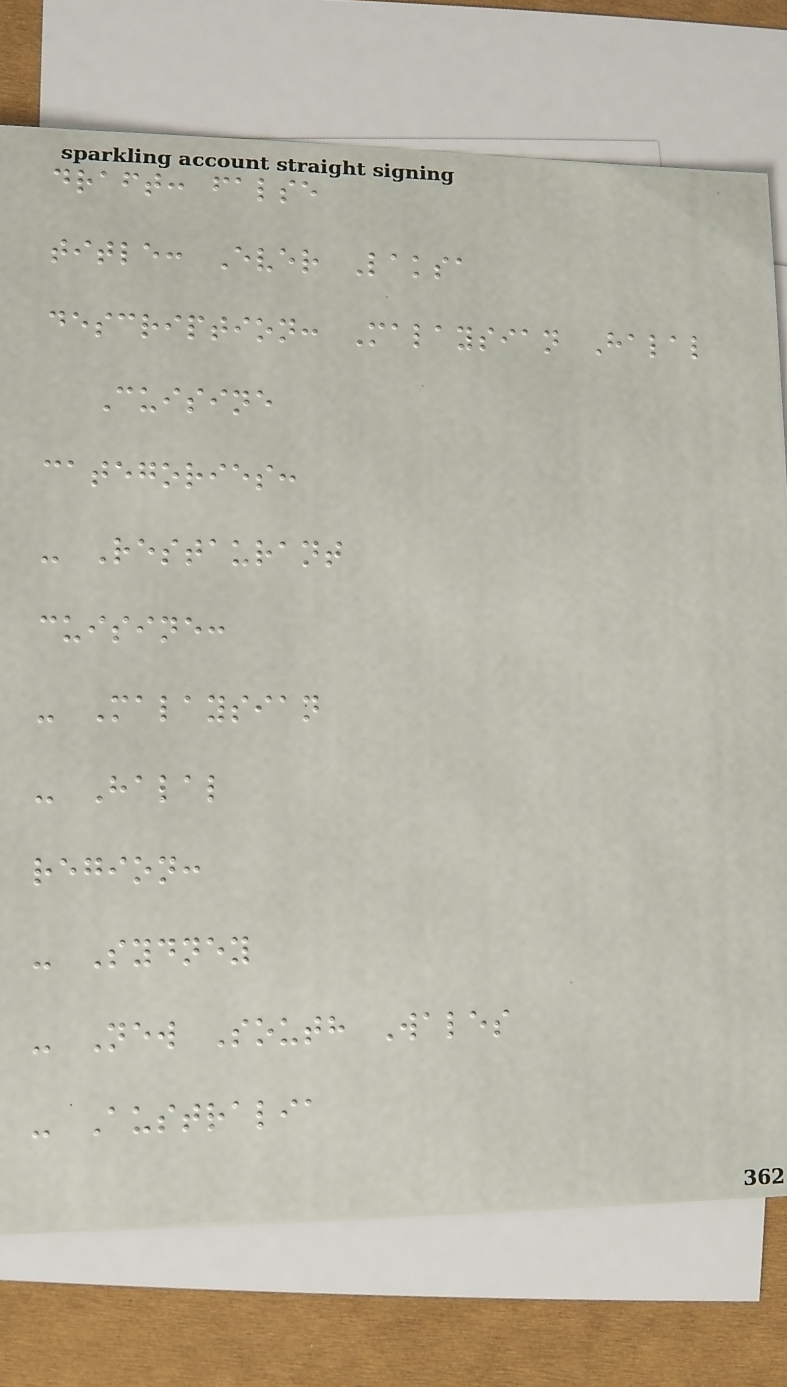draft: false
title: Ever Laksa
description: Malaysian Halal
Cuisine
categories:
- Restaurant
cuisine:
- Malaysian
- Halal
region:
- Sydney
- New South Wales
- Australia
